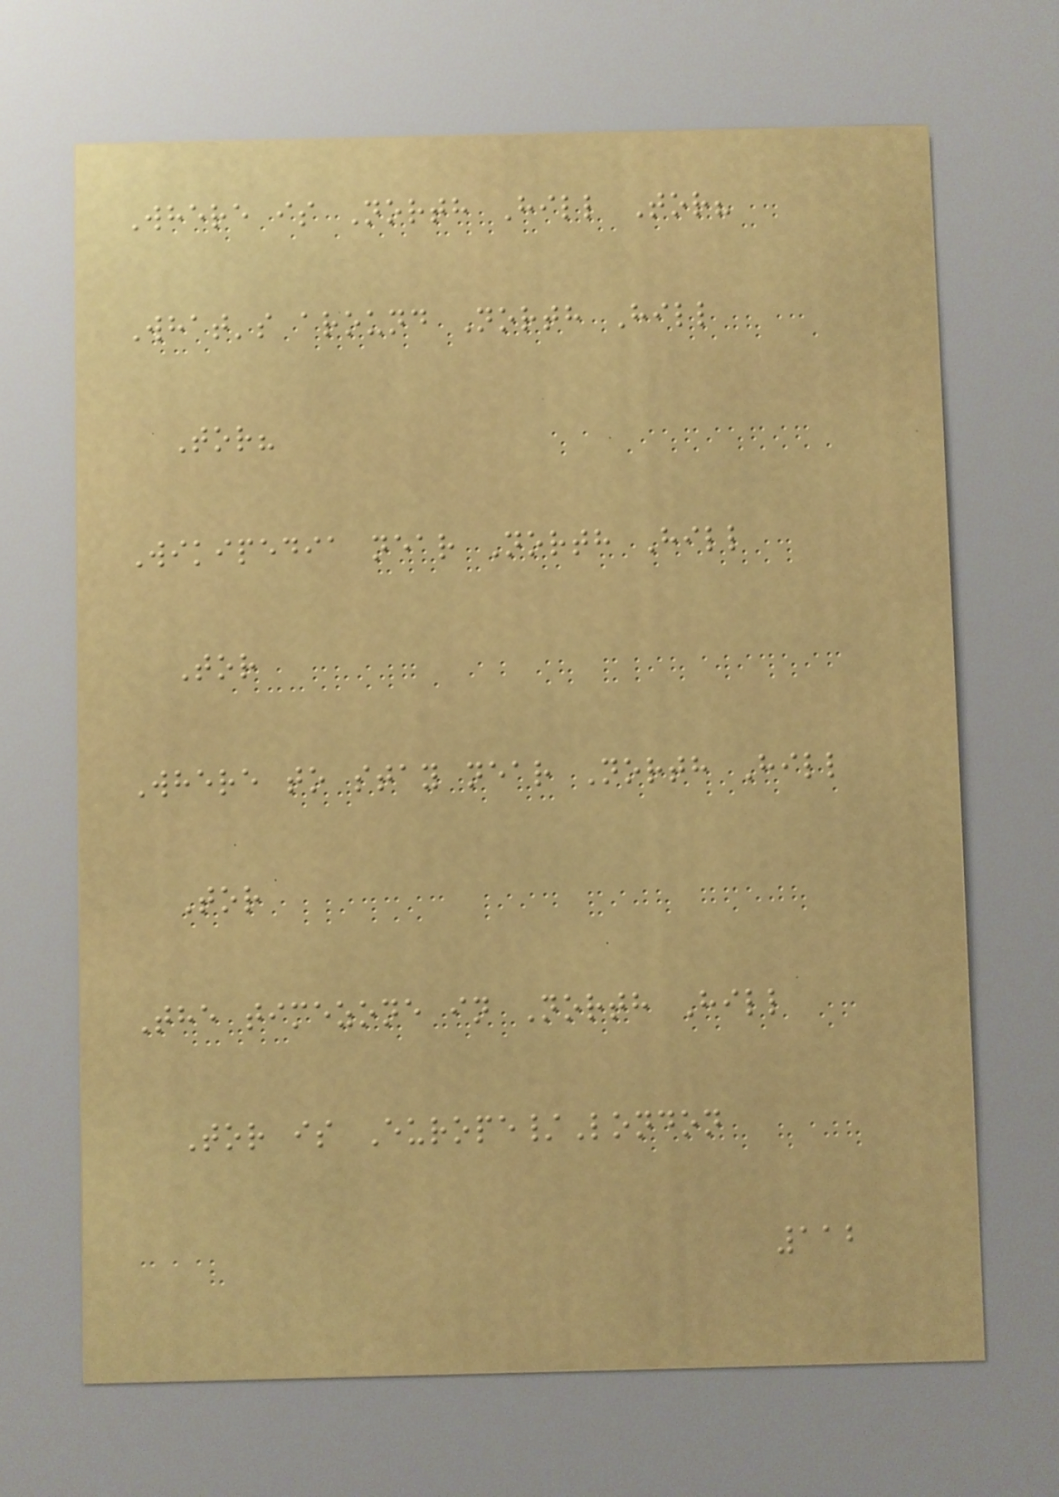Where is North Hill Tor?
What's around North Hill
Tor?
Wikipedia near North Hill
Tor
Where to stay near North Hill
Tor
The timezone in North Hill
Tor is Europe/London
112
